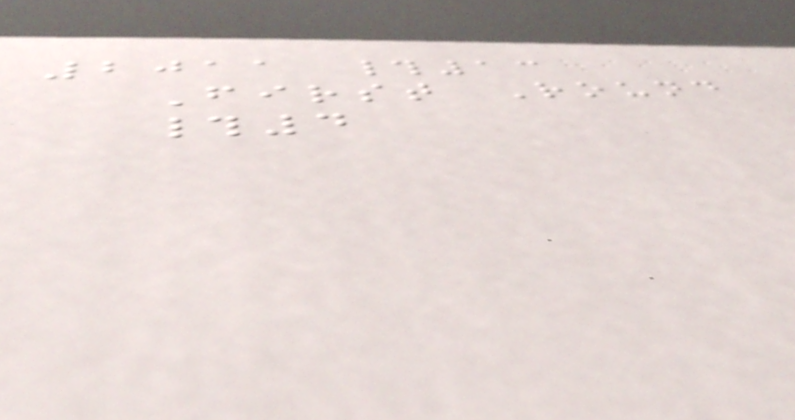2011 #13
First Round
#4
